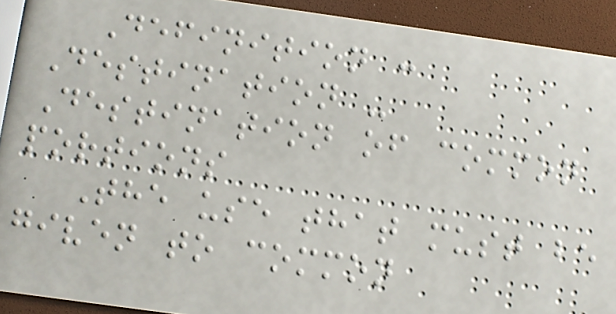Definition :
Destination -
Destination of common
portions
The use that must be
given to common
